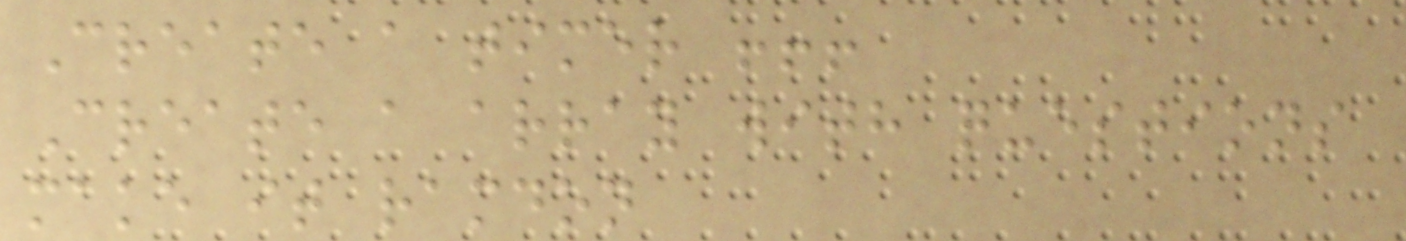Create a timer !!!
Create a array with questions
make it ramdon
